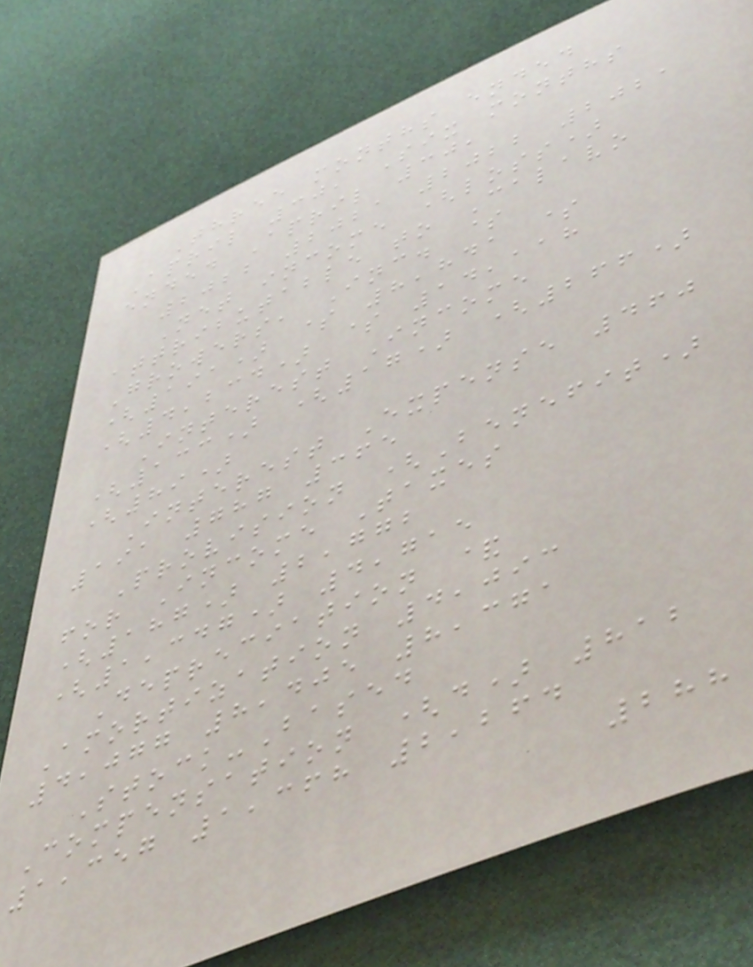Three months ended
April 30, Six months
ended April 30,
2022 2021 2022 2021
Net income (loss)
attributable to Calavo
Growers, Inc. $
(191) $ 8,841 $
(4,234) $ 14,118
Interest Income
(133) (17) (266)
(89)
Interest Expense 460
191 787 365
Provision (Benefit)
for Income Taxes
(187) 2,772
(1,347) 4,715
Depreciation &
Amortization 4,093
4,077 8,405 8,371
Stock-Based
Compensation (d) 812
1,357 1,368 2,264
288
